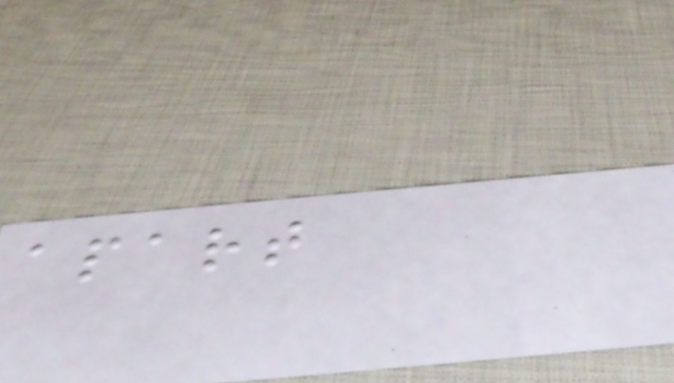apart
